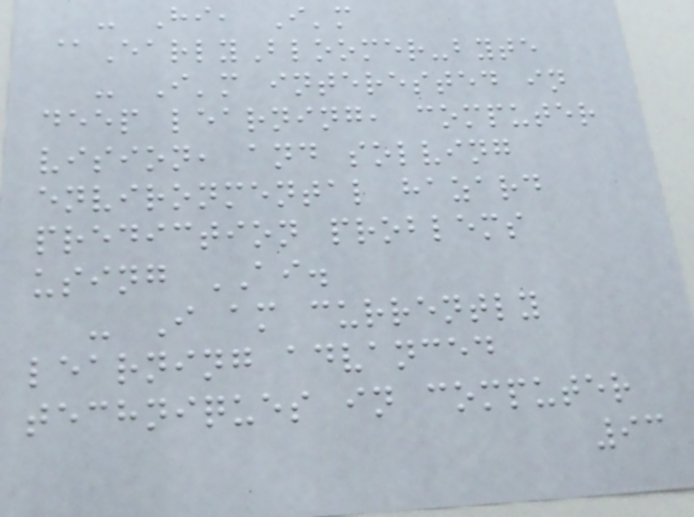- Hi, I'm
@EarlyBloomer-byte
- I'm interested in
deep learning, computer
vision, and solving
environmental hazard
prediction problems
using AI.
- I am currently
learning advanced
techniques in computer
93
